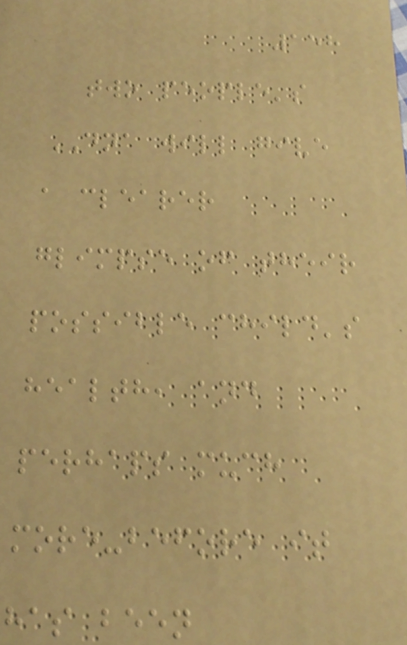158
two people's
DNA will give
a clearer
glimpse of their
possible child's
health, and
perhaps much
more-before it
has been
